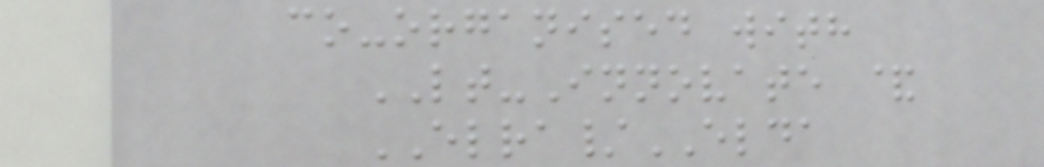co-organised with
LT-Innovate &
ELRA/ELDA
